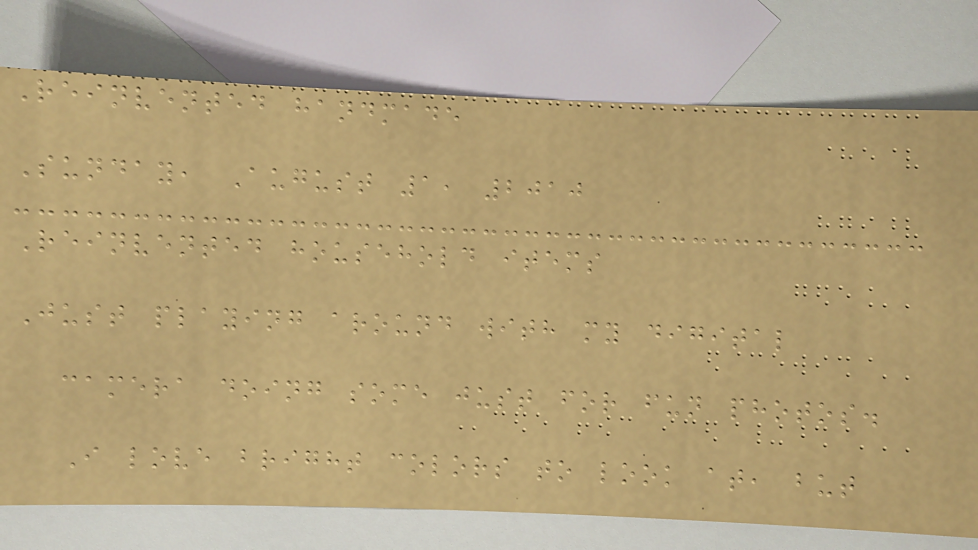Reinvented handmade
Sunday, August 1, 2010
Reinvented household items
Just playing around with my digital
camera doing some just for fun photos.
I love bright colors to look at, but
